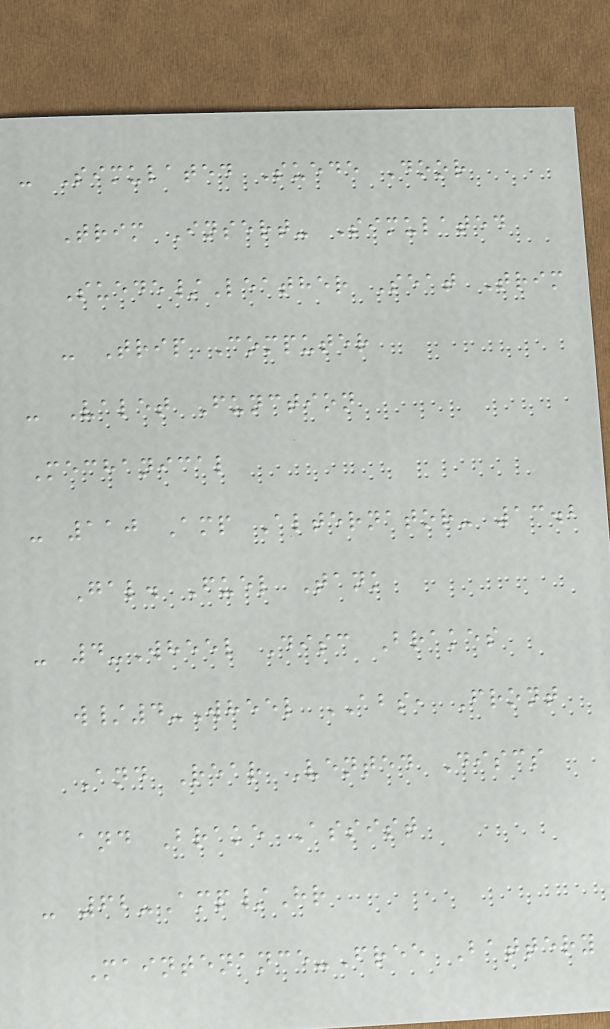- Simulated Suede Door
Trim Insert- Simulated
Suede/Leather Seat Trim
- Trip Computer
- Valet Function
Mechanical
- 110 Amp Alternator- 13.2
Gal. Fuel Tank
- 4-Wheel Disc Brakes
w/4-Wheel ABS, Front
And Rear Vented Discs
and Brake Assist
- 62-Amp/Hr
Maintenance-Free Battery
